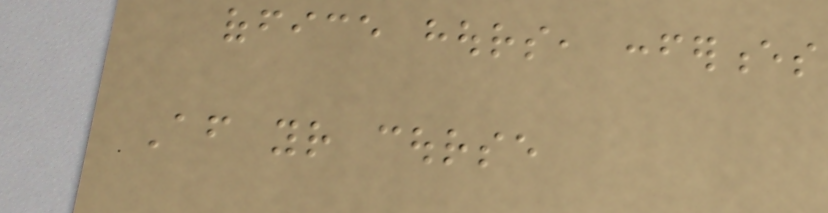office hours, conferences
After your course
